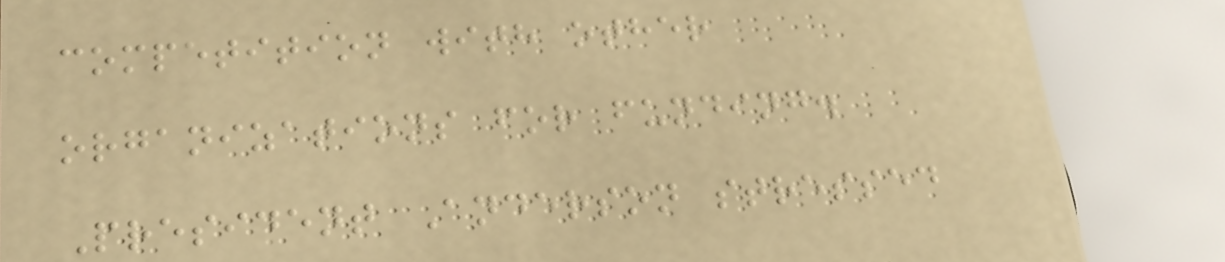competition with other
organizations for funding.
President Anderson stressed
